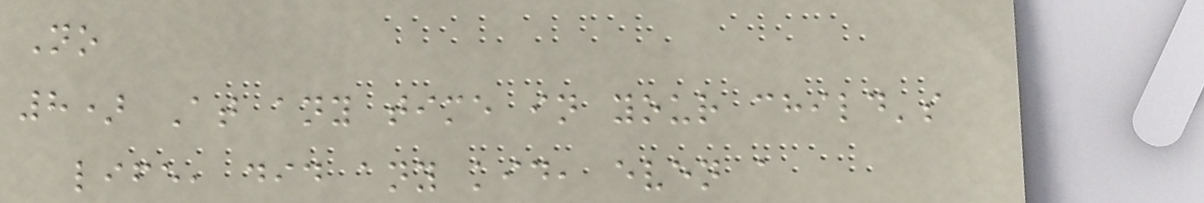No
8) At any time in your child's
life, did any kid, even a
